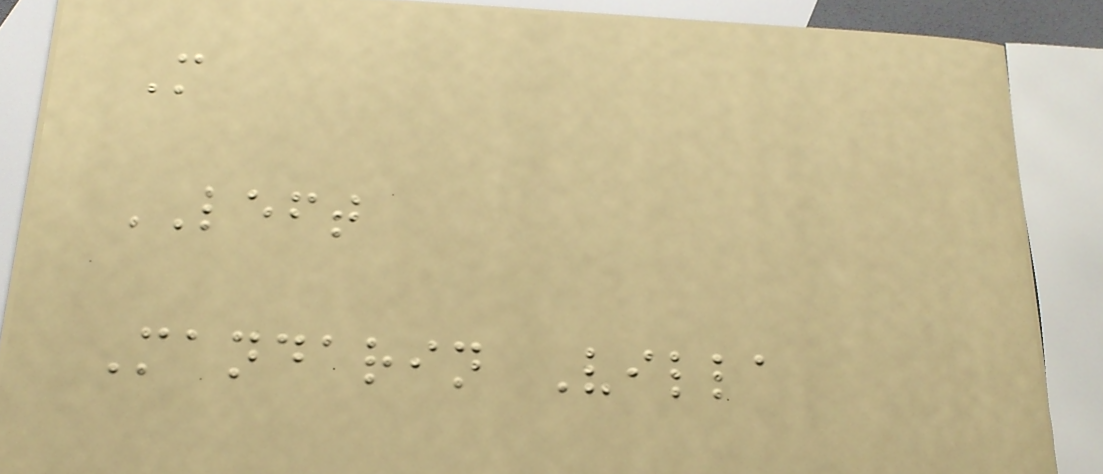M
LEFT
Mandarin Villa
